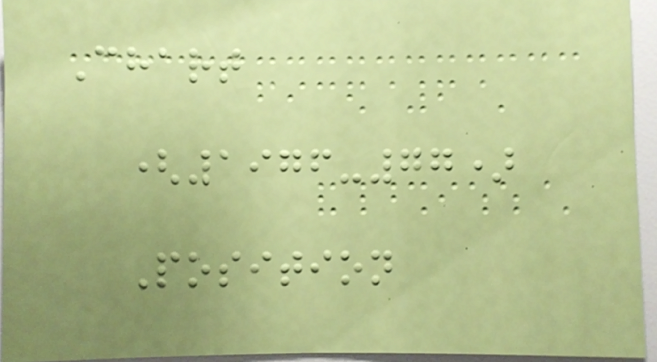Chart
(1976-77)
Position
